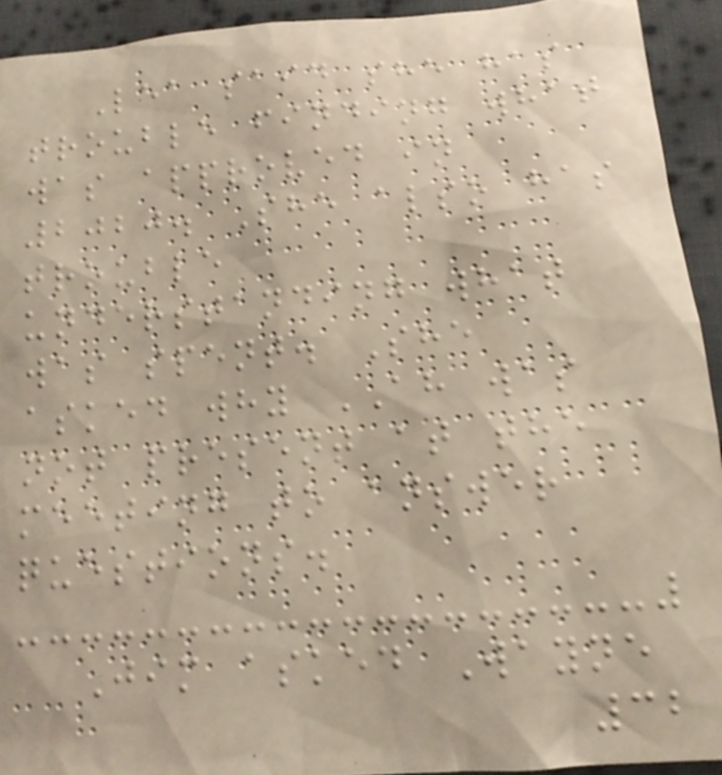Lea said she has
trouble finding what
was approved in
2020. She also has
trouble
understanding what
was spent. She
asked why AH was
not present at the
meeting to answer
questions.
Jim asked Wayne
32
